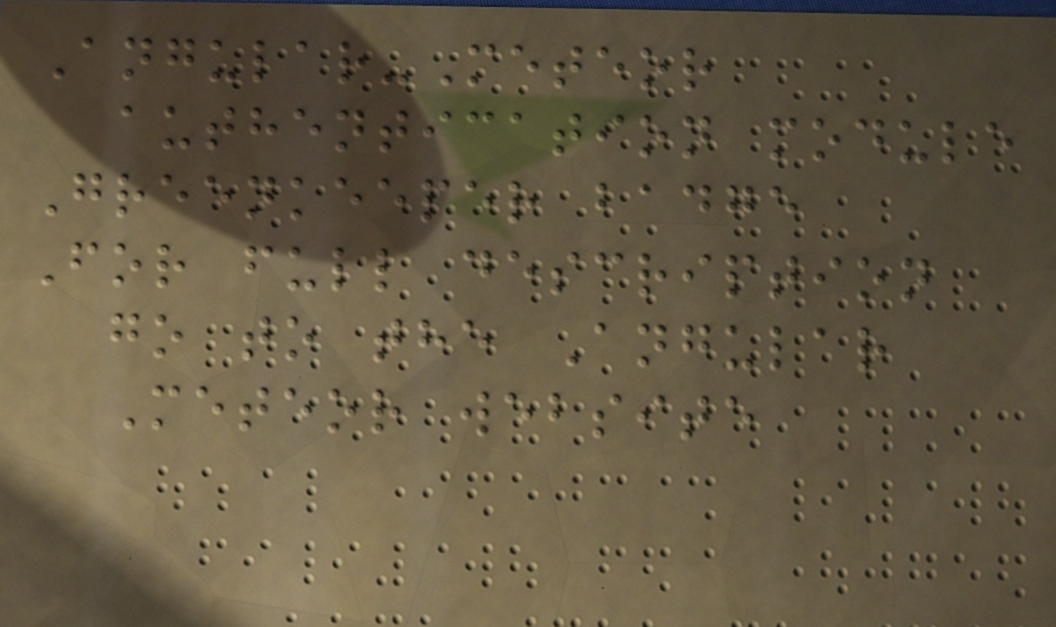Angular-Meteor
authentication module
Greenkeeper badge
For full description
go to the Angular
Meteor website
